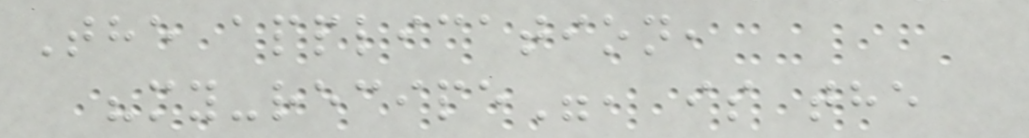The application,
"my-recipe", is the
